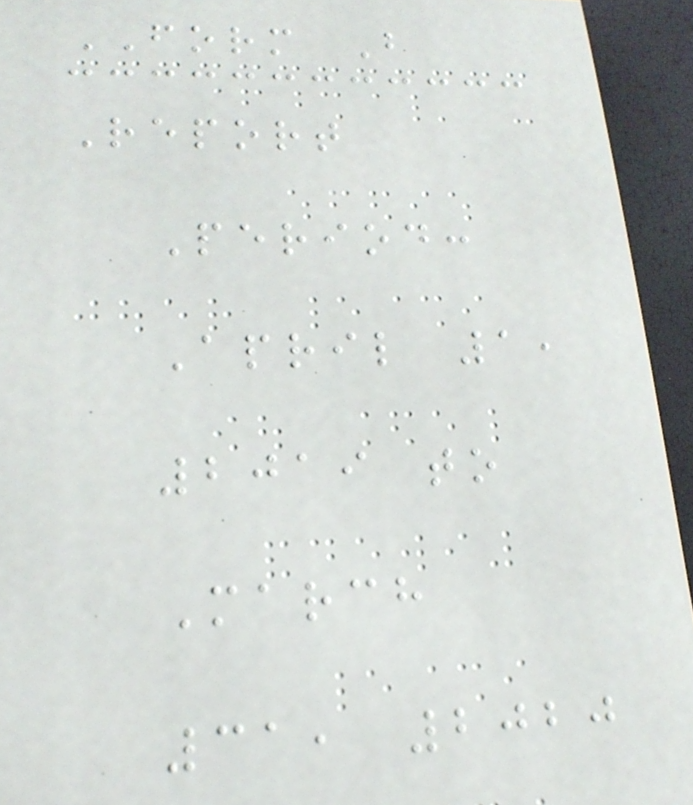FORM B
Report
Period:
April 1,
2019 to
March
31, 2020
